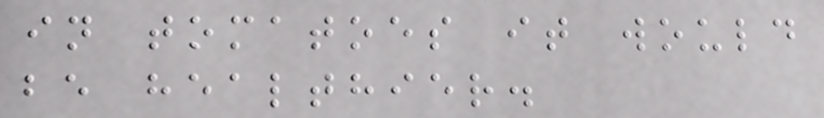in tomatoes it would
be healthier.
